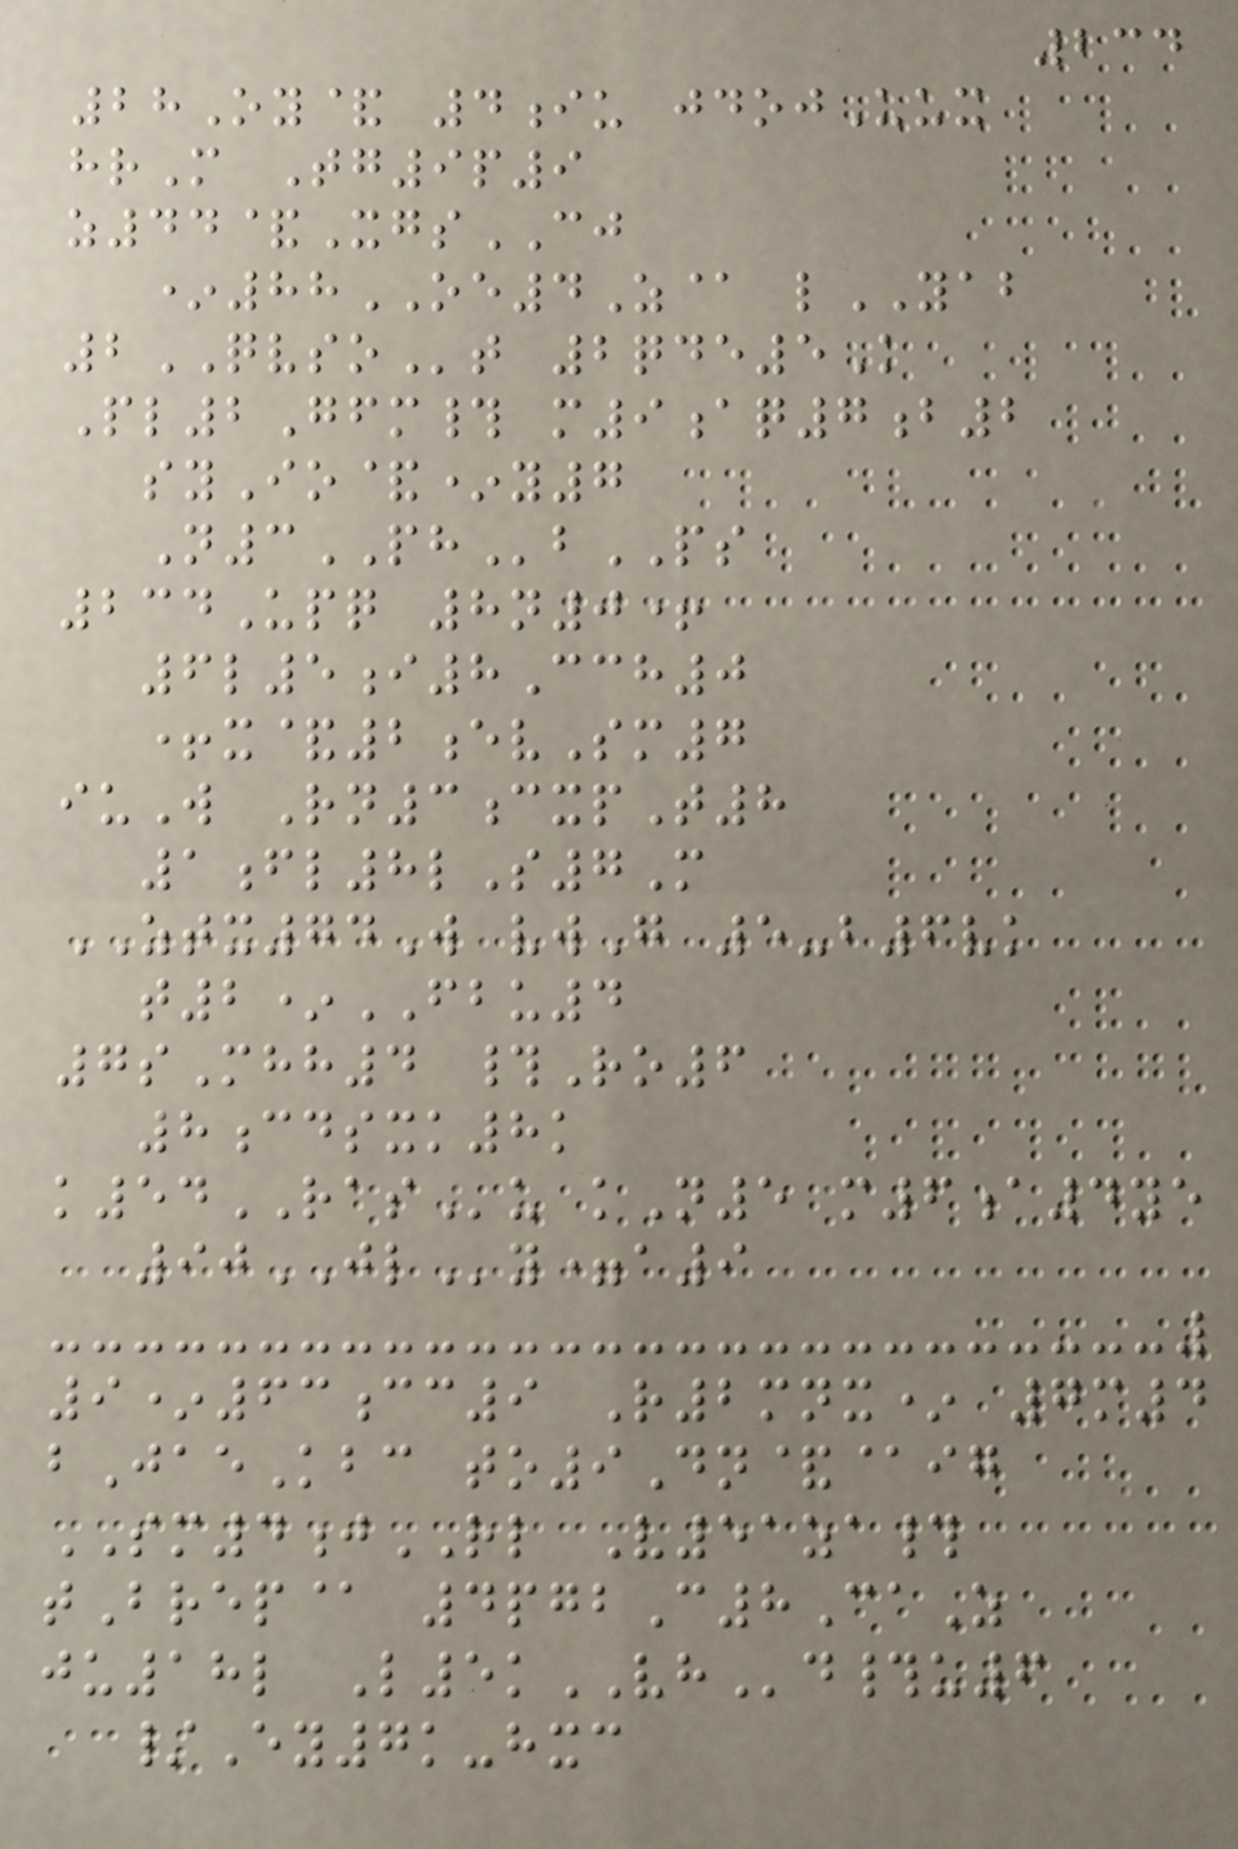234
28Oy& 4iu jdojUux
hrM Tg9p9
z44&XgsCJ
*88OE4Z@ lYAB
2QVSOt 2qde5K
Pl2Gfm# m9aq7b2
syIo&*y7
N3PHbPS
234Upq 8n0+
6l5i8Cch0
+x&2evSm7
iuW Rn3cxpT8
1fl8lS7M
ZTX74W vwG 5-b6vk
t2*FBU4
7sMhh4 #Ro6
8cdsxk8k
k54RASu kN5 m6a4ye
90JLy=a9
9*63cc9 R2mnx* 7m4
bJaeKbc to9Dn&@ig
SM4jRL V51za#
tBrep@ 4pgbC8CaZ
ju18l L5kVHd#u6
/Ey7k-hxc
